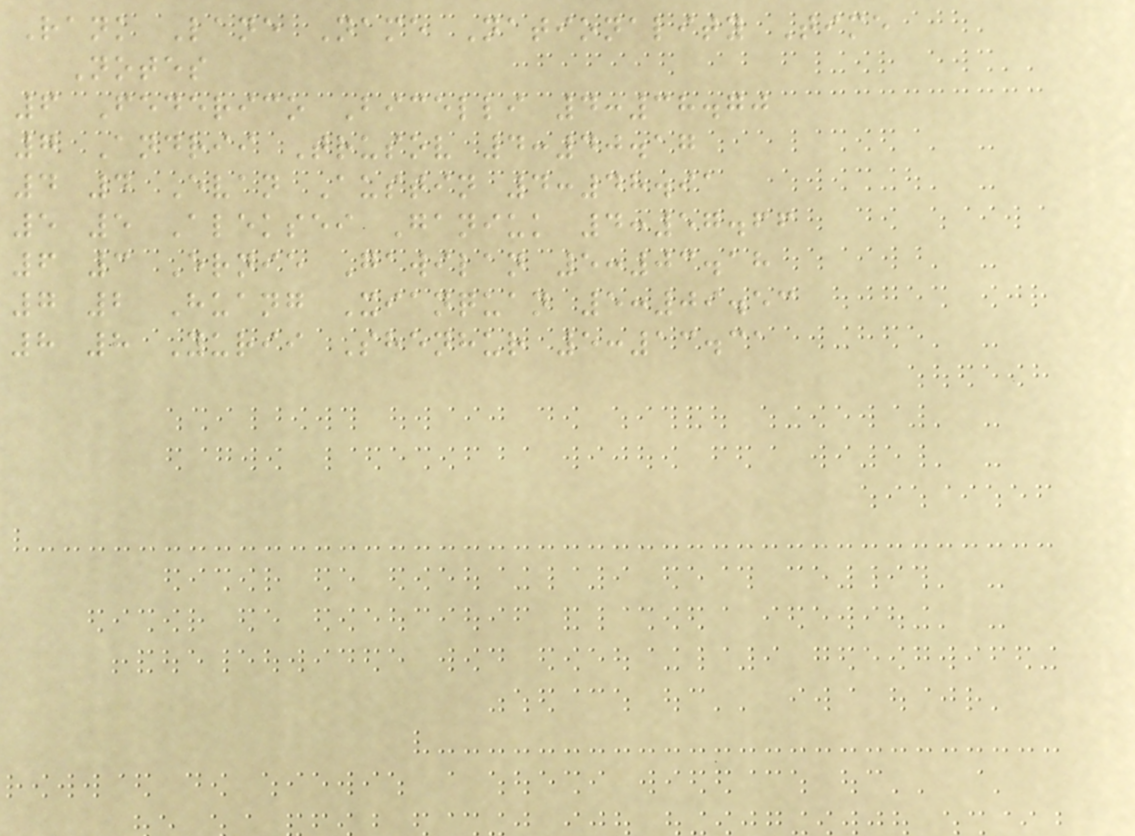Rank Lane Name Nationality Time
Notes
6 Federico Bicelli 4:38.70
7 Andrii Trusov 4:40.17
4 4 Evan Austin 4:48.91
5 5 Aleksei Ganiuk 4:57.66
6 3 Ernie Gawilan 5:03.18
7 2 Huang Xianquan 5:09.53
8 8 Yurii Shenhur 5:13.31
